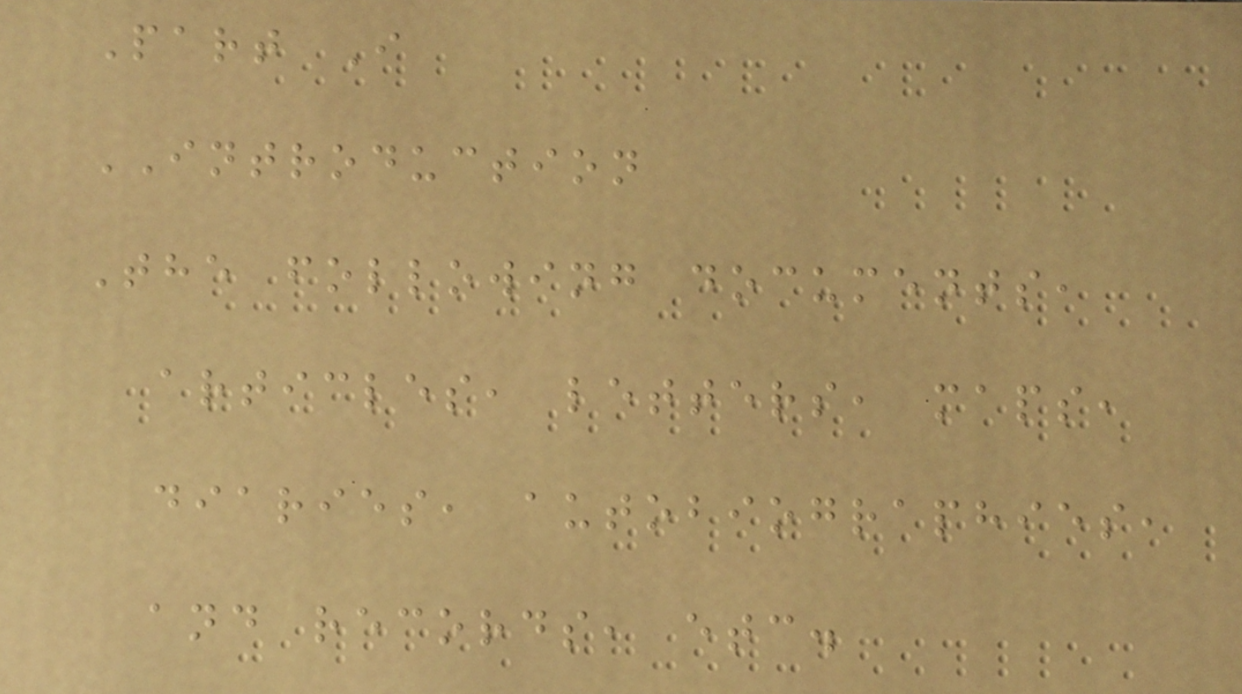Part I
INTRODUCTION
The following documents,
articles, letters, maps,
diaries, autobiographies,
and records, etc.
